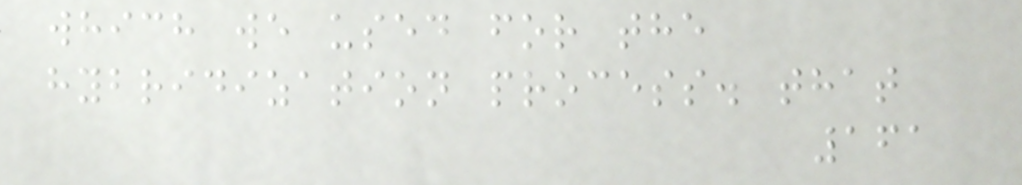which we used for the
hybridization process. that
161
